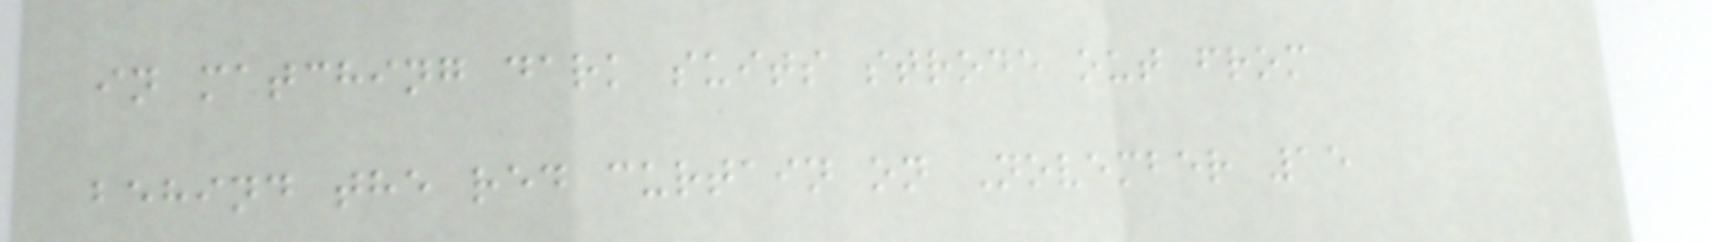in matching dark suits strode out from
behind the red curtain on November 15
